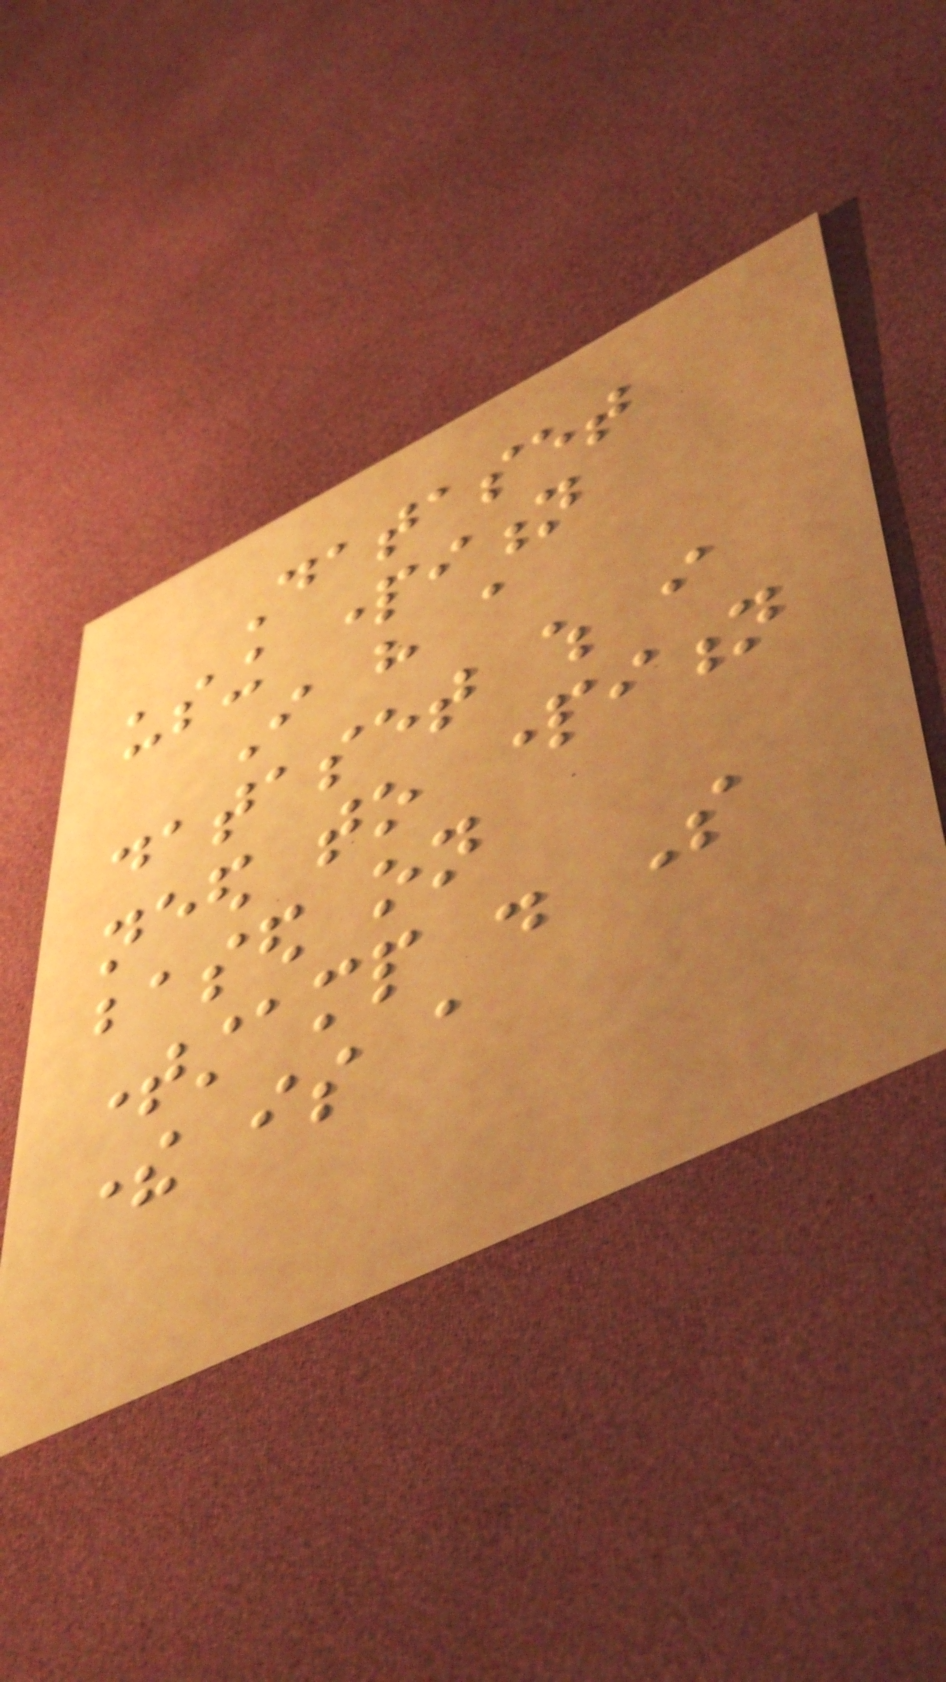Dataset
using partition
I have a
dataset which i
need to partition
based on
timestamp . So
there is a
